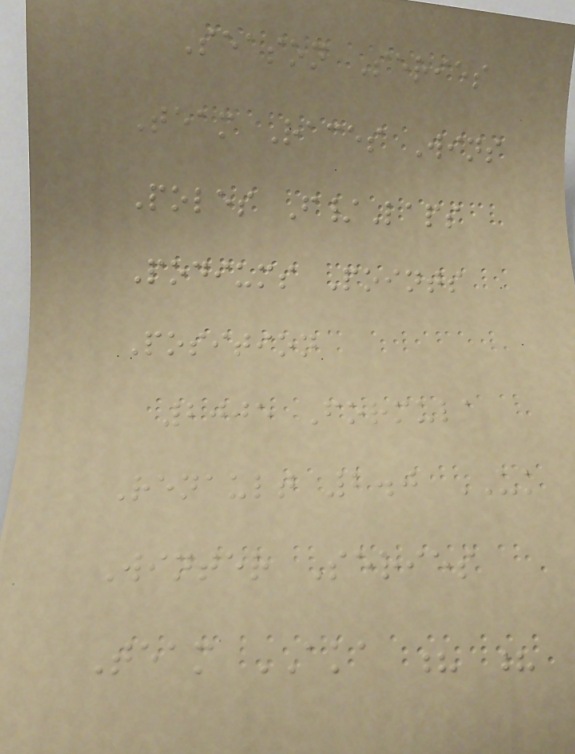Season Series
Team Races Wins
Poles F/Laps
Podiums Points
Position
2005 Formula
Renault 2.0 UK
Winter Series
Team AKA ? ?
